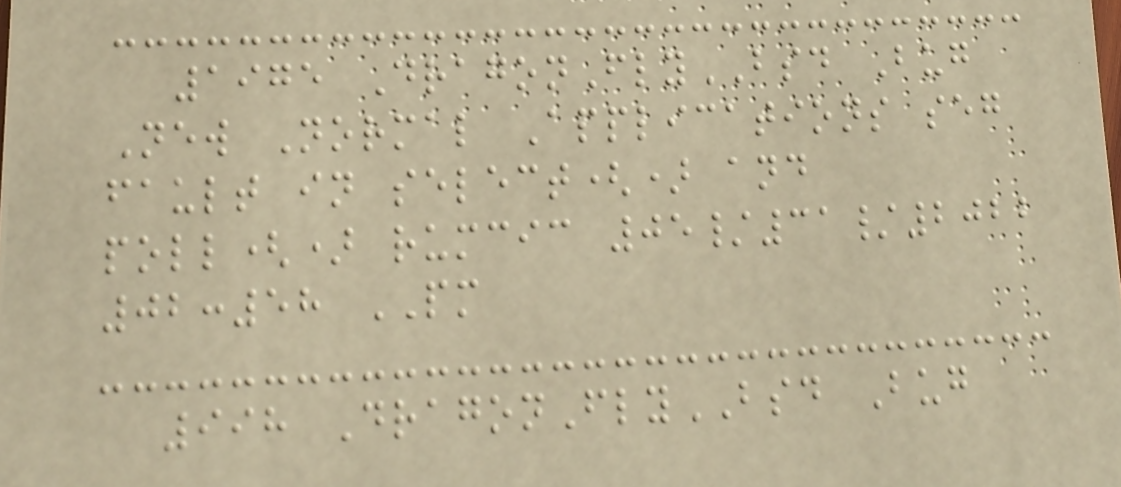1975 DragonFlyBSD Bug
New Normal Applications seg
fault in select() and
poll() rumcic 05/31/2022
02:58 PM
998 DragonFlyBSD Bug
